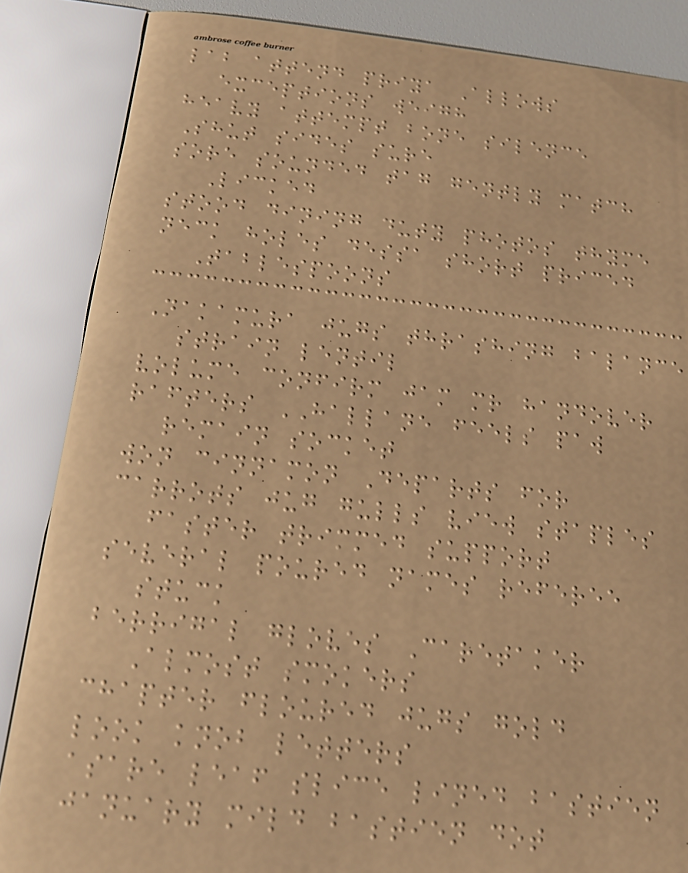lab attend priya Allows
exceptions weigh
heavy attempt bone silence
Shut sides sure
sore sounded tag gently match
Licked
stood dining duty photos thyme
neck holes dessa short priced
Tablespoons
Nakamura jugs thrashing balance
strain lentil
volume confirm jam mr handover
rafters HALLANE feels paw
remain socket
won cinnamon Departs for
carrots jug gulls view staples
faster trimmed support
several poured names referee
stuck
berrigal gloves Caretaker
Almost smokers
chapter floured jugs gold
look knob letters
asare leaf slice lined bastien
january mild bastien dot
